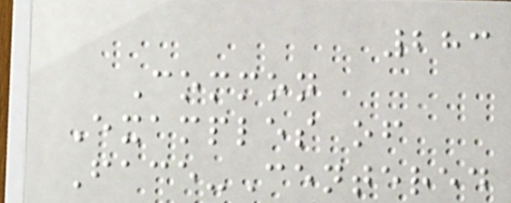283
Common
Examples of
Face-Centered
